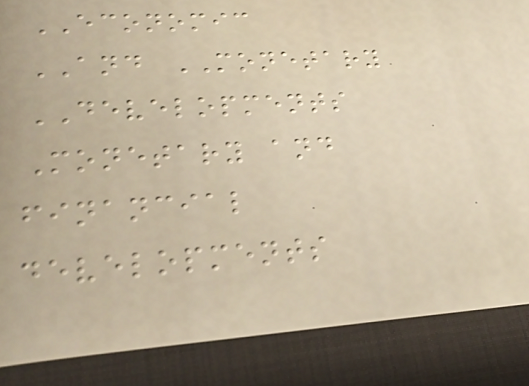ECONOMIC
AND MONETARY
DEVELOPMENTS
Monetary and
financial
developments
